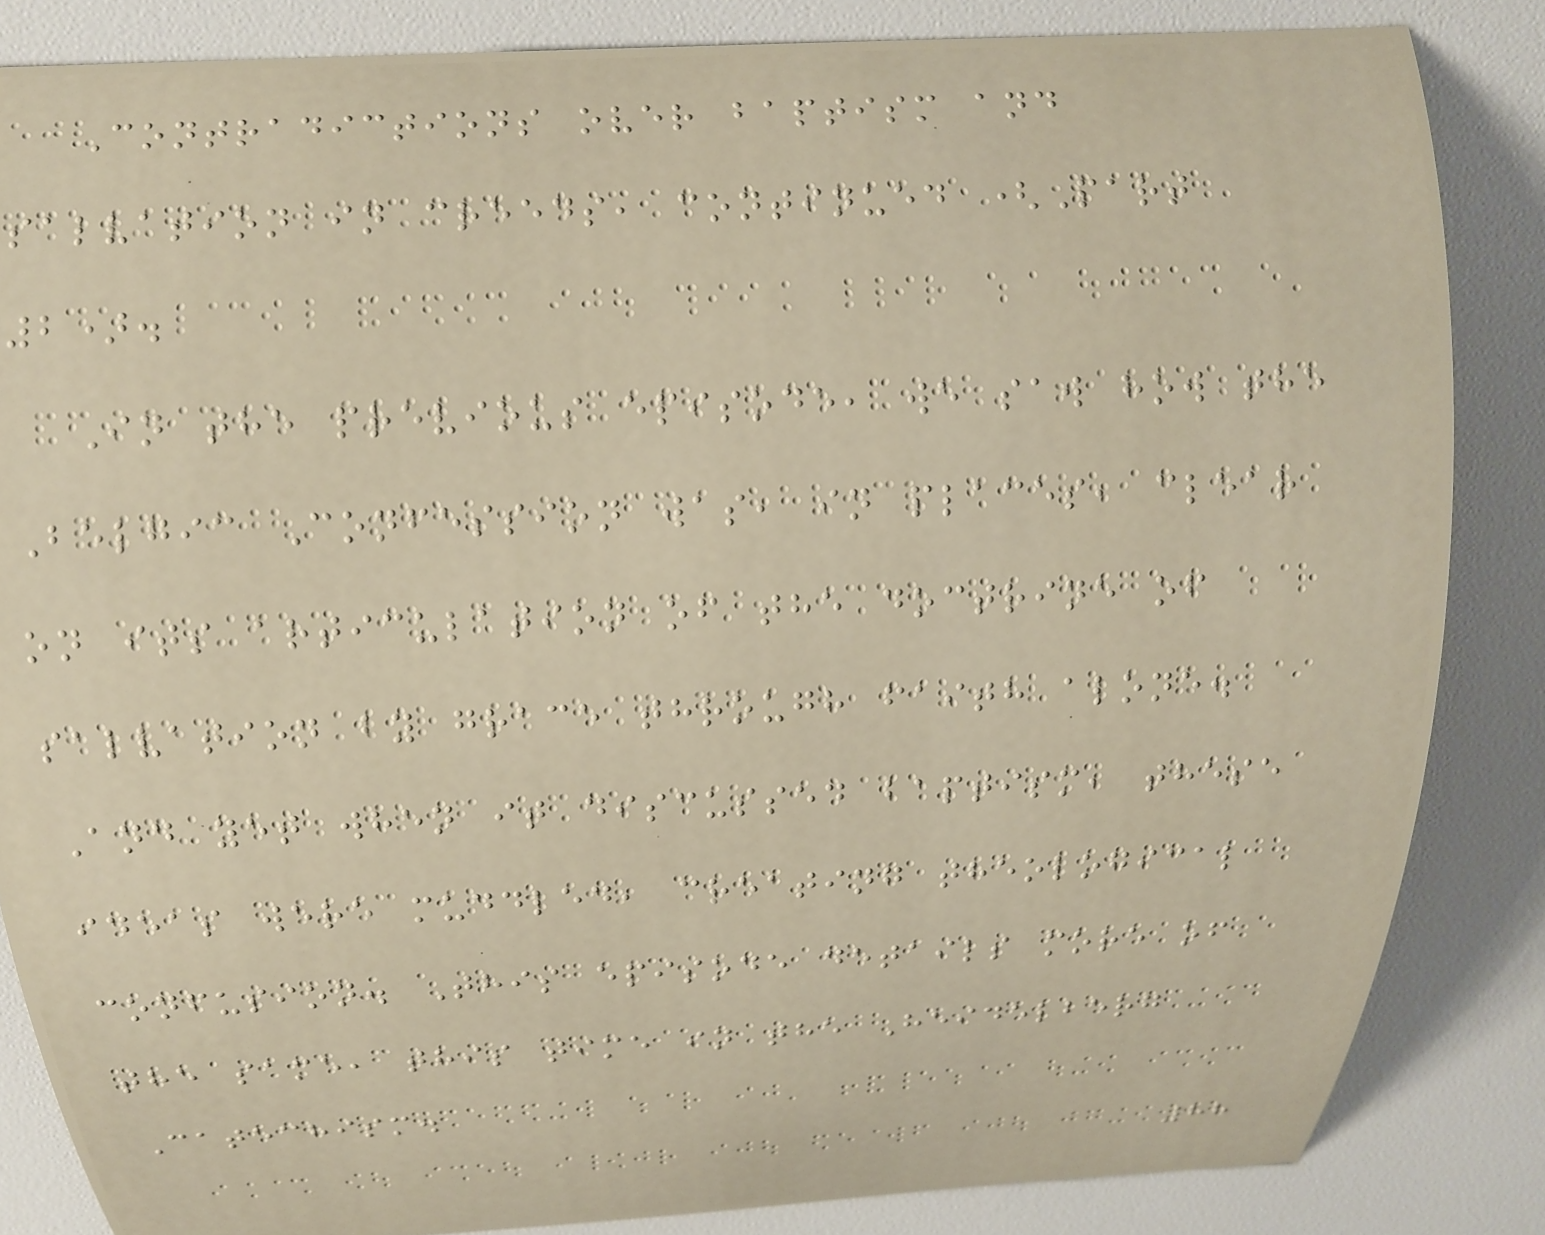Contradictions over baptism and
salvation in creeds, continued (Part
2).
In the previous episode, we saw how the
Belgic Confession was, in places, clear
on its articulation of the doctrine of
salvation by grace through faith alone.
And yet when it discussed baptism, these
ideas were muddled, creating theological
confusion. This episode details more of
the same, this time in the Heidelberg
Catechism.
88
